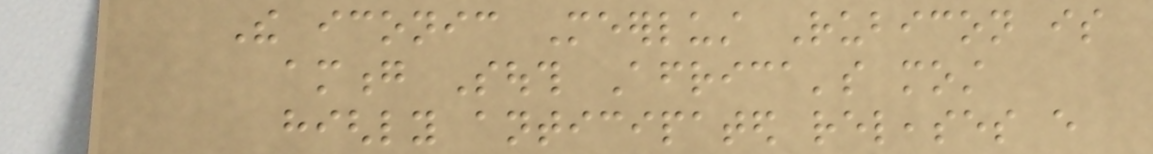The iconic Meerlust Rubicon is
among South Africa's most
highly anticipated releases every
